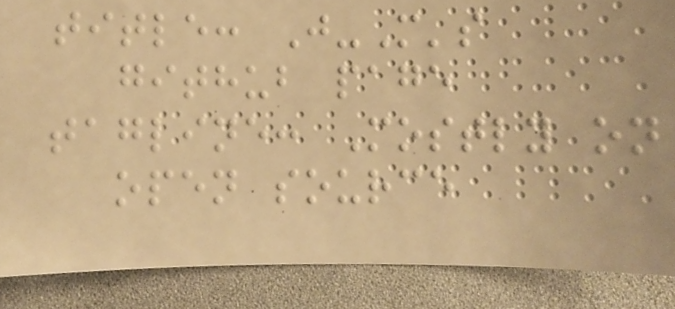title: J-M's
github page
tagline: Mostly on
open source
